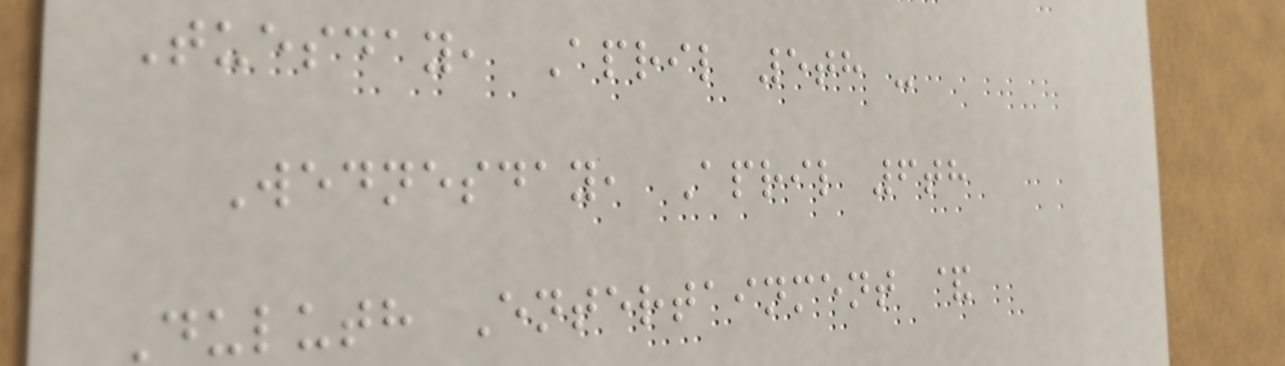Tuesday, April 5th -
Wednesday, April 6th
Duluth Entertainment &
